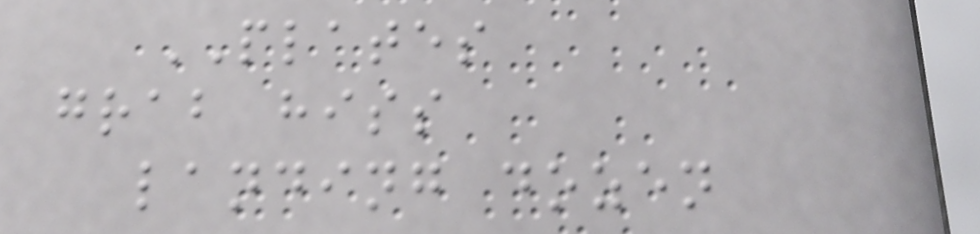PLATES
grab hiss
landing dozen
